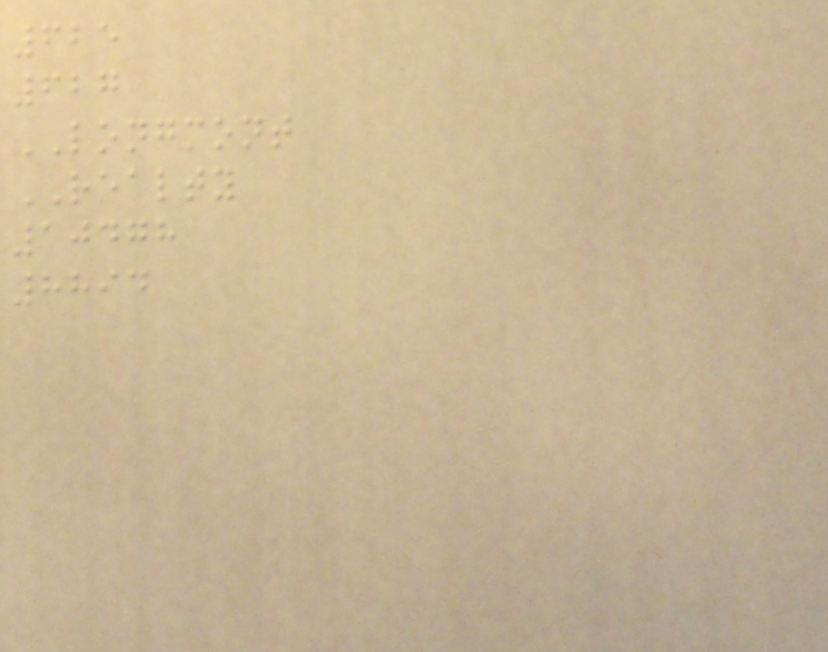625
627
LONGMONT
REALTY
10478
8894
